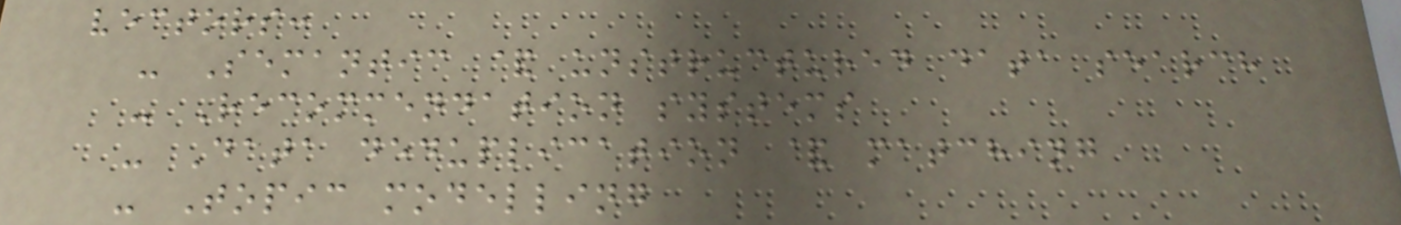vectors:
- Semantic & unstructured data search
- Recommendation systems
- Data deduplication & matching
- Topic modelling
